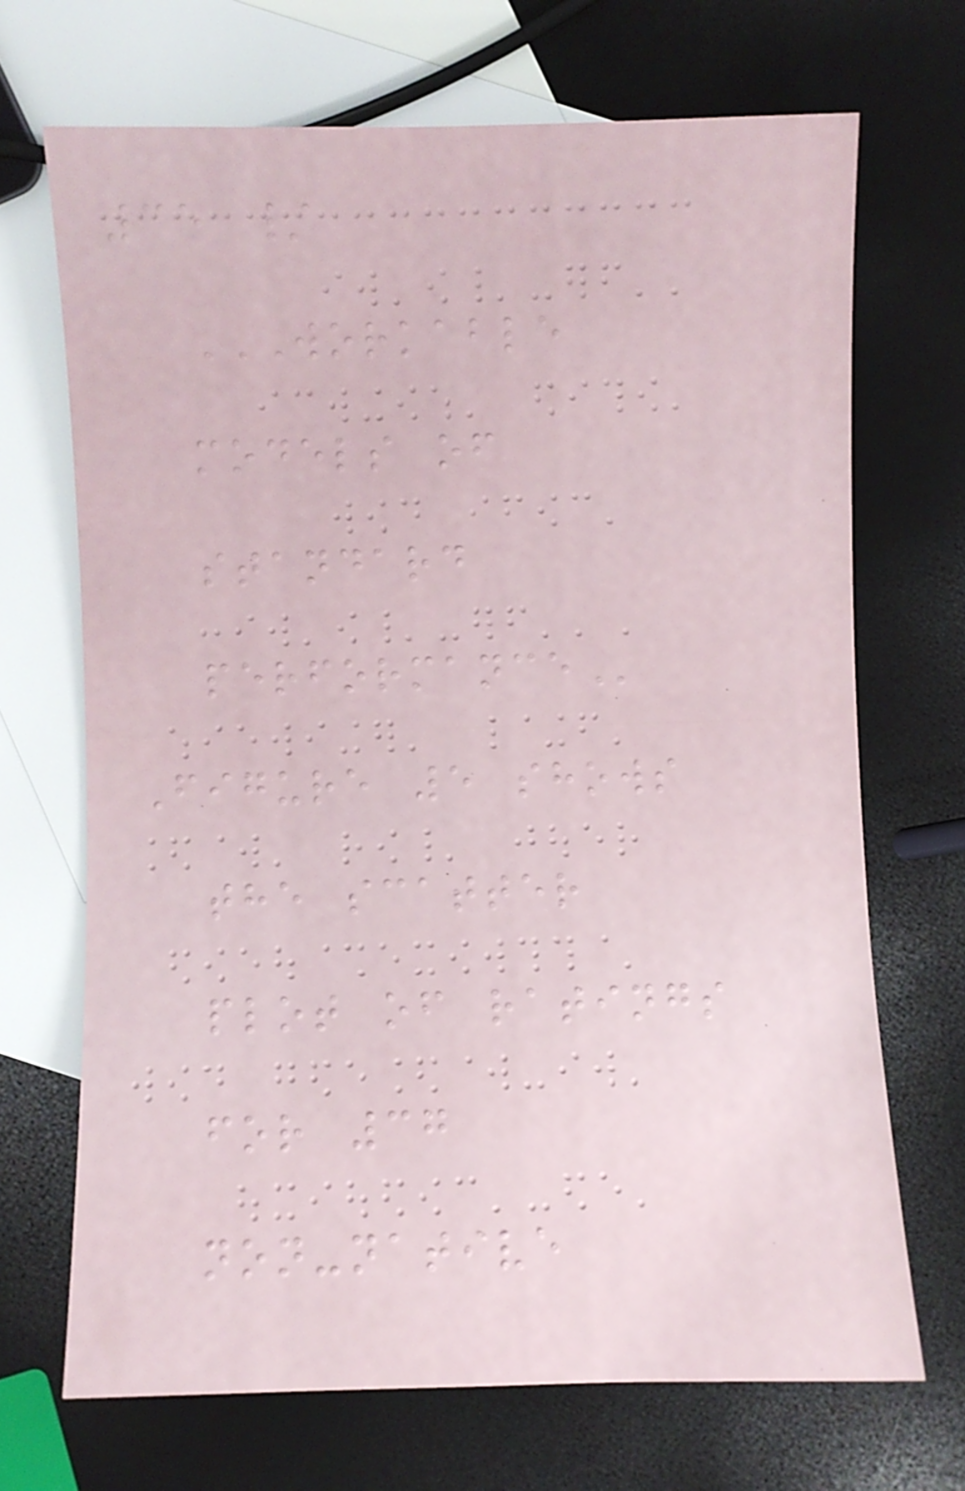35 /
WORKABLE
MODELS OF
STANDARD
PERFORMANCE
Figure 5 shows
the scatter
plot of ratings
for 37
non-native
